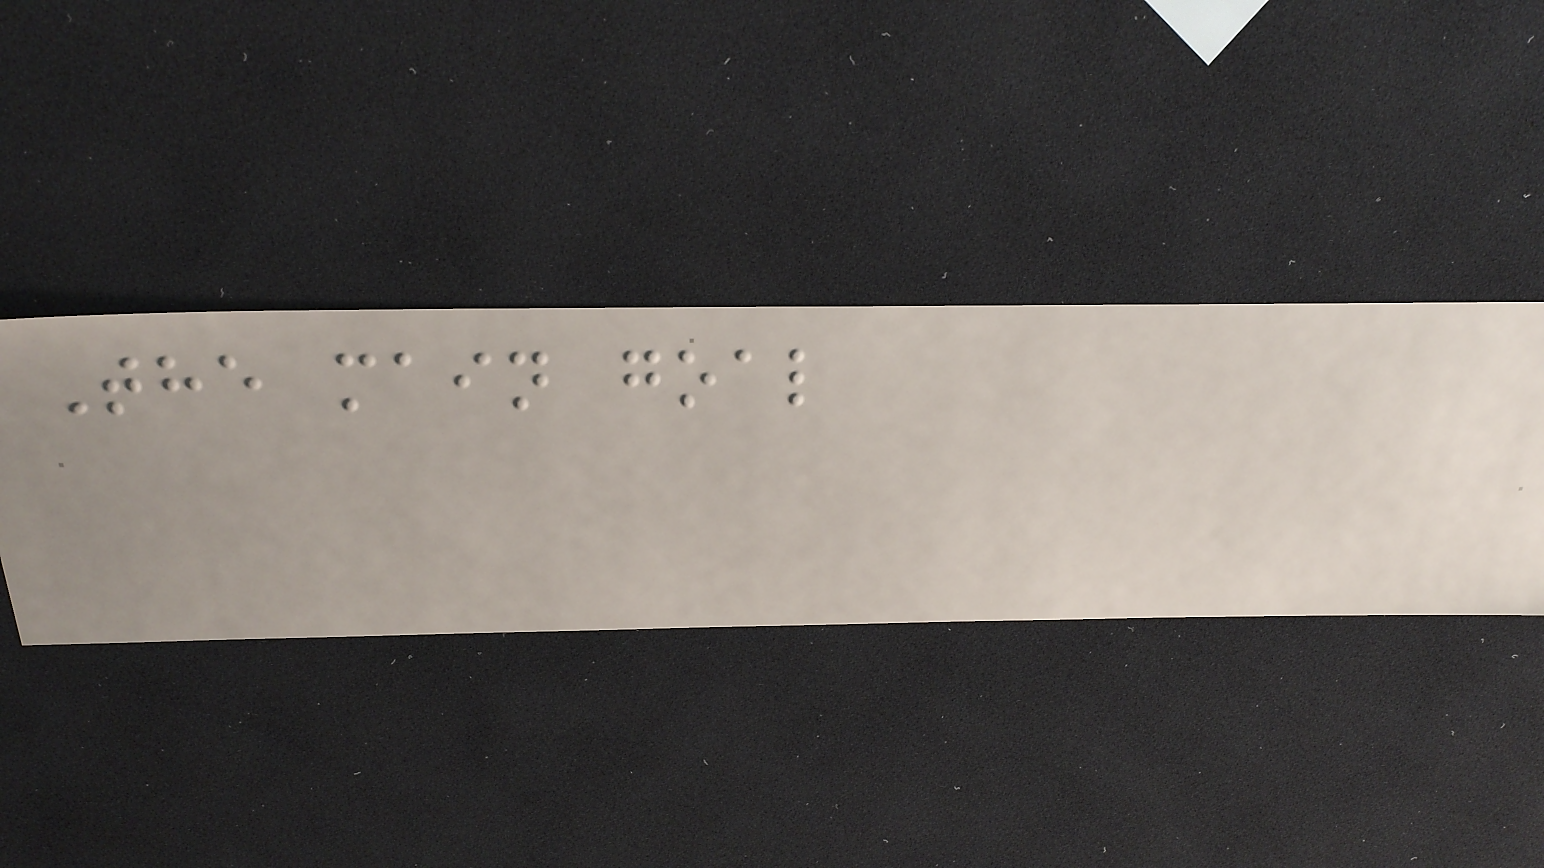The main goal
